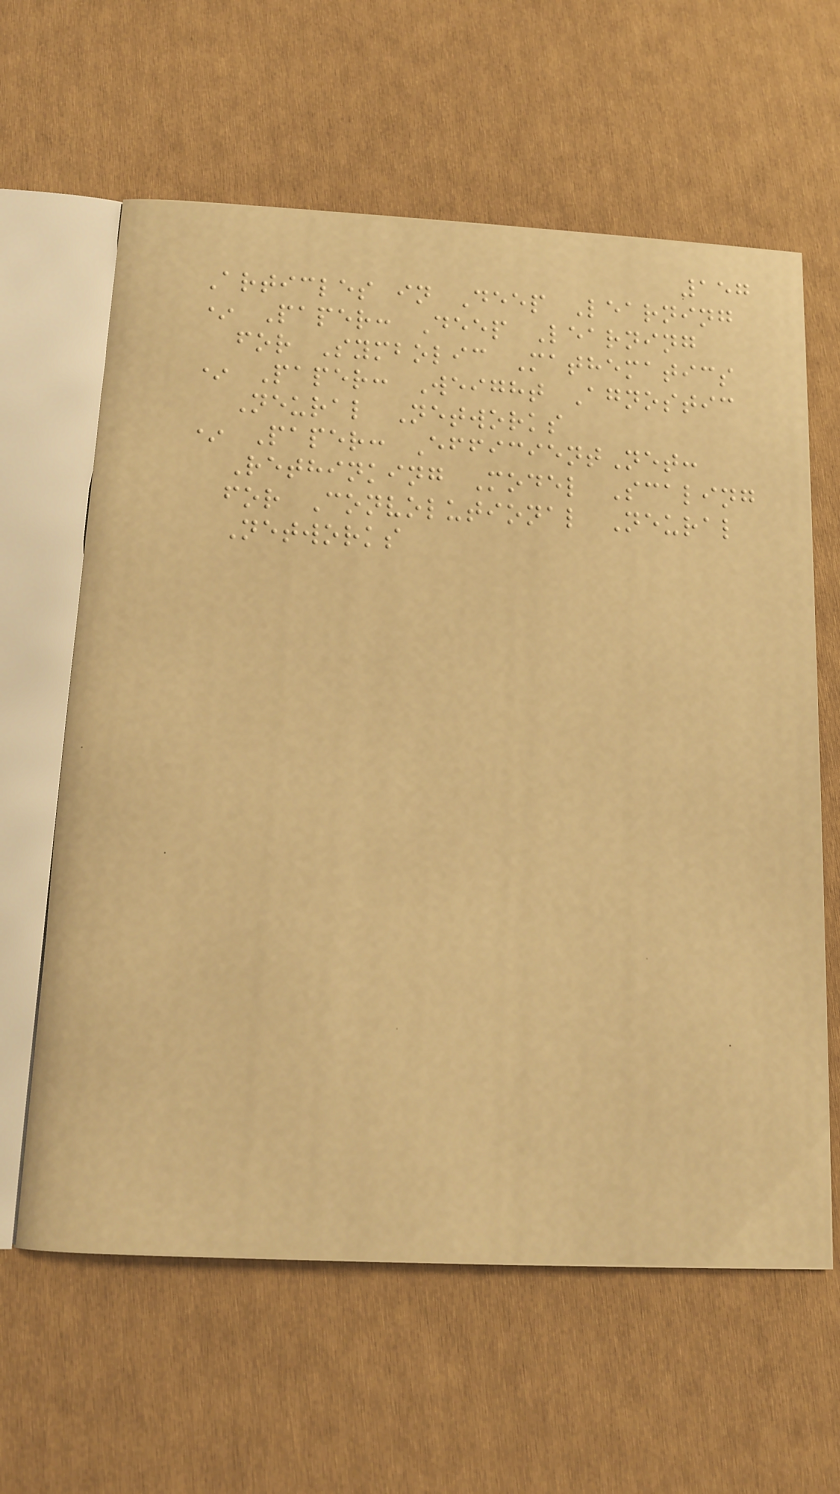157
Articles in Deep Learning
* Paper: Deep Learning
for Symbolic Mathematics
* Paper: Weight Agnostic
Neural Networks
* Paper: EfficientNet:
Rethinking Model Scaling
for Convolutional Neural
Networks
